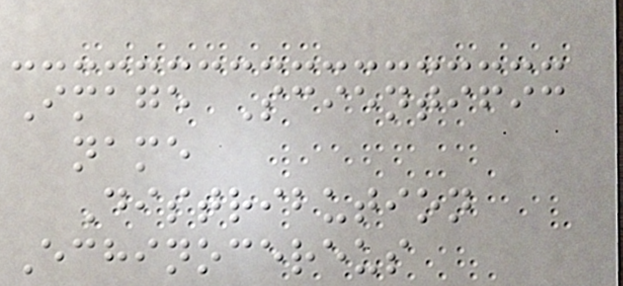Image Scientific
name
Distribution
Echinocereus
